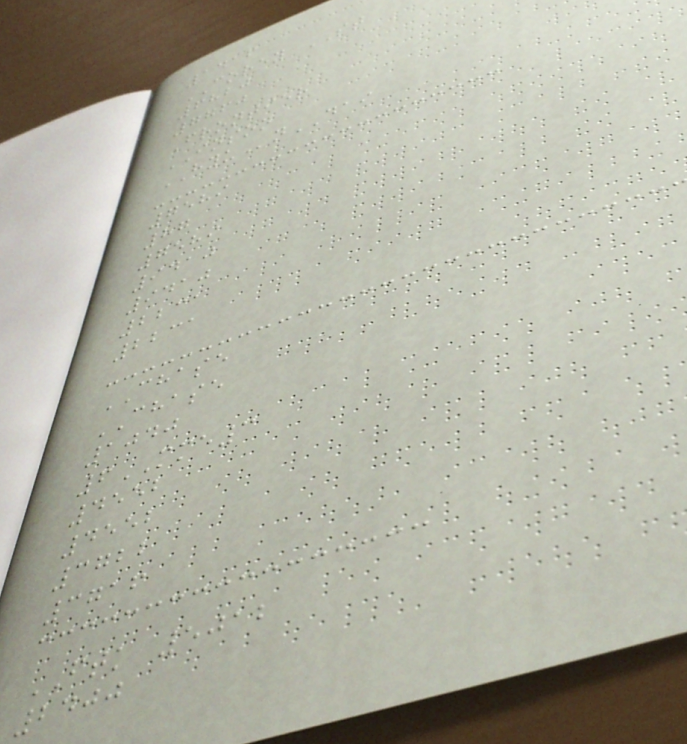1416
COREY ST
6820
7760
Frontier
INSON
HYUnDAI
7589
87
7589
9410
9410
2231
2231
CHASE
CHASE
1040
6MME3
4552
4552
3722
3716
FTK 5012
2400
